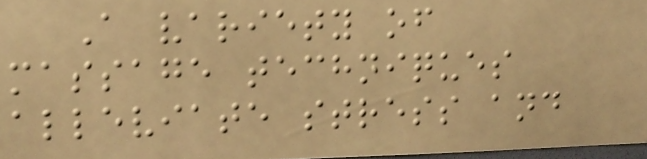A variety of
massage techniques
alleviate stress and
